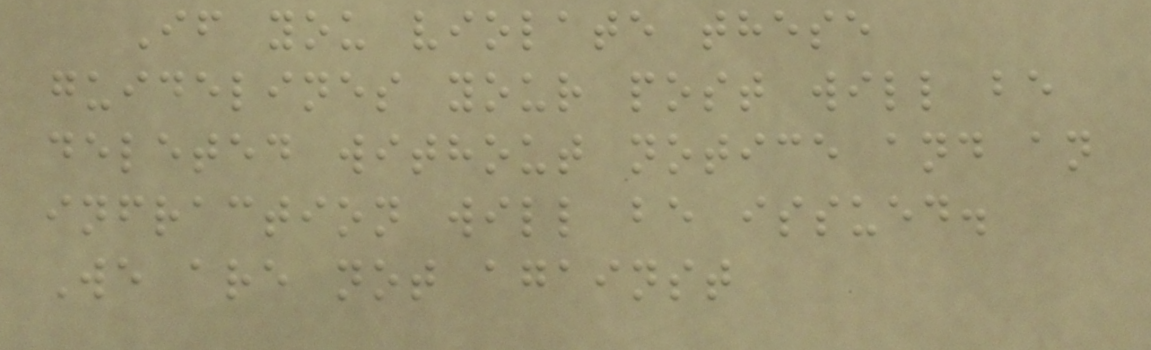If you violate these
guidelines your post will be
deleted without notice and an
infraction will be issued.
We are not against
